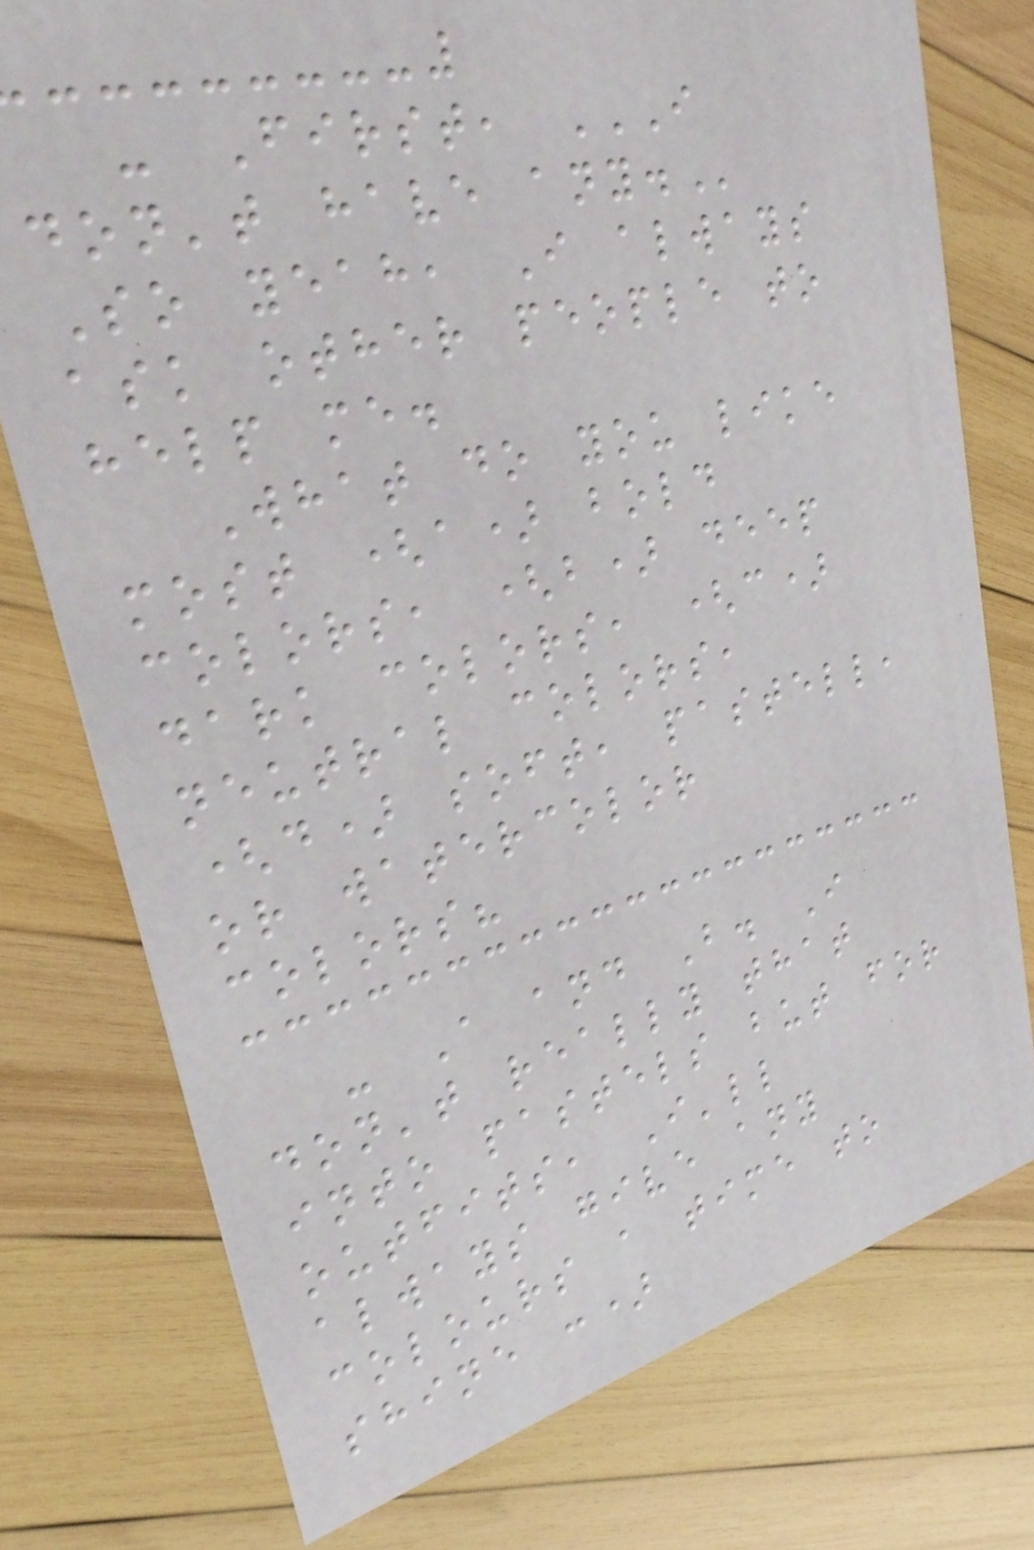- First, I
DON'T HAVE ANY.
So yeah, I always
ask other people to
help me.
What do you like
most (a) bold
colors, (b) deep
dark colors, (c)
neutral colors,
(d) soft, pastell,
or watercolor
colors?
- A and B. I
don't really that
into pastels but for
outfits, I'll
always give any
colours a time to
shine :)
